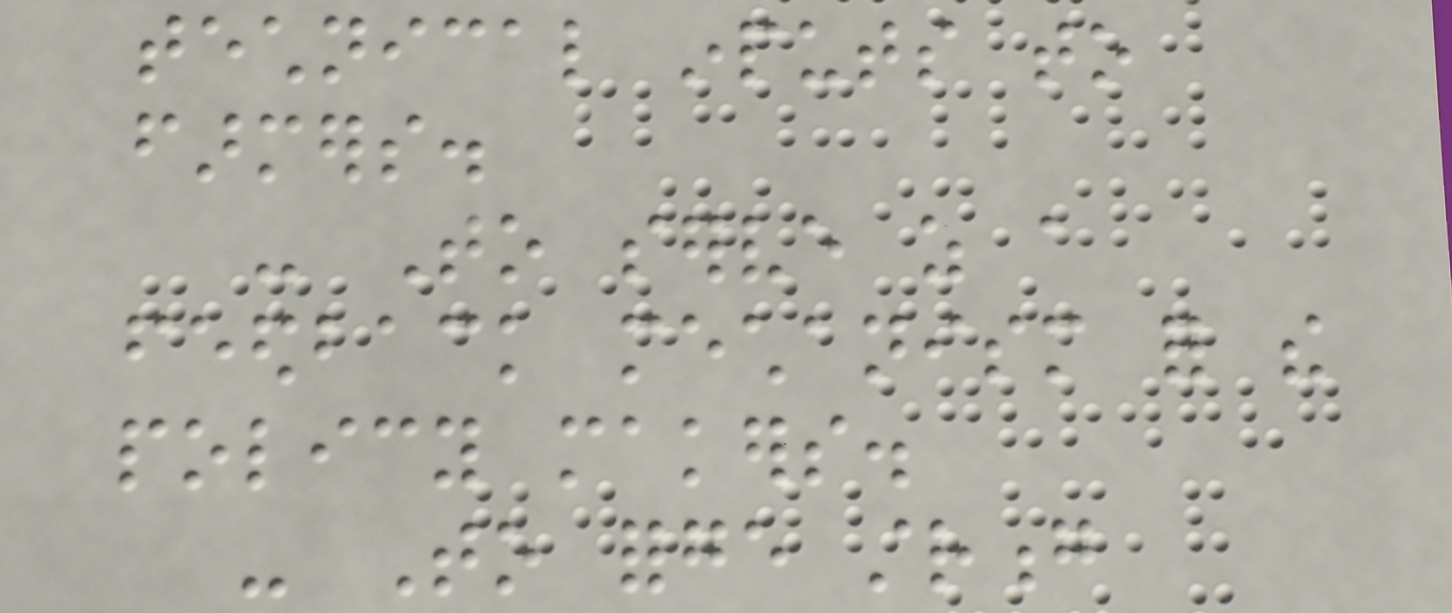technical inputs to
farmers.
- To serve as a
feedback mechanism for the
policy makers.
- To forge strong
